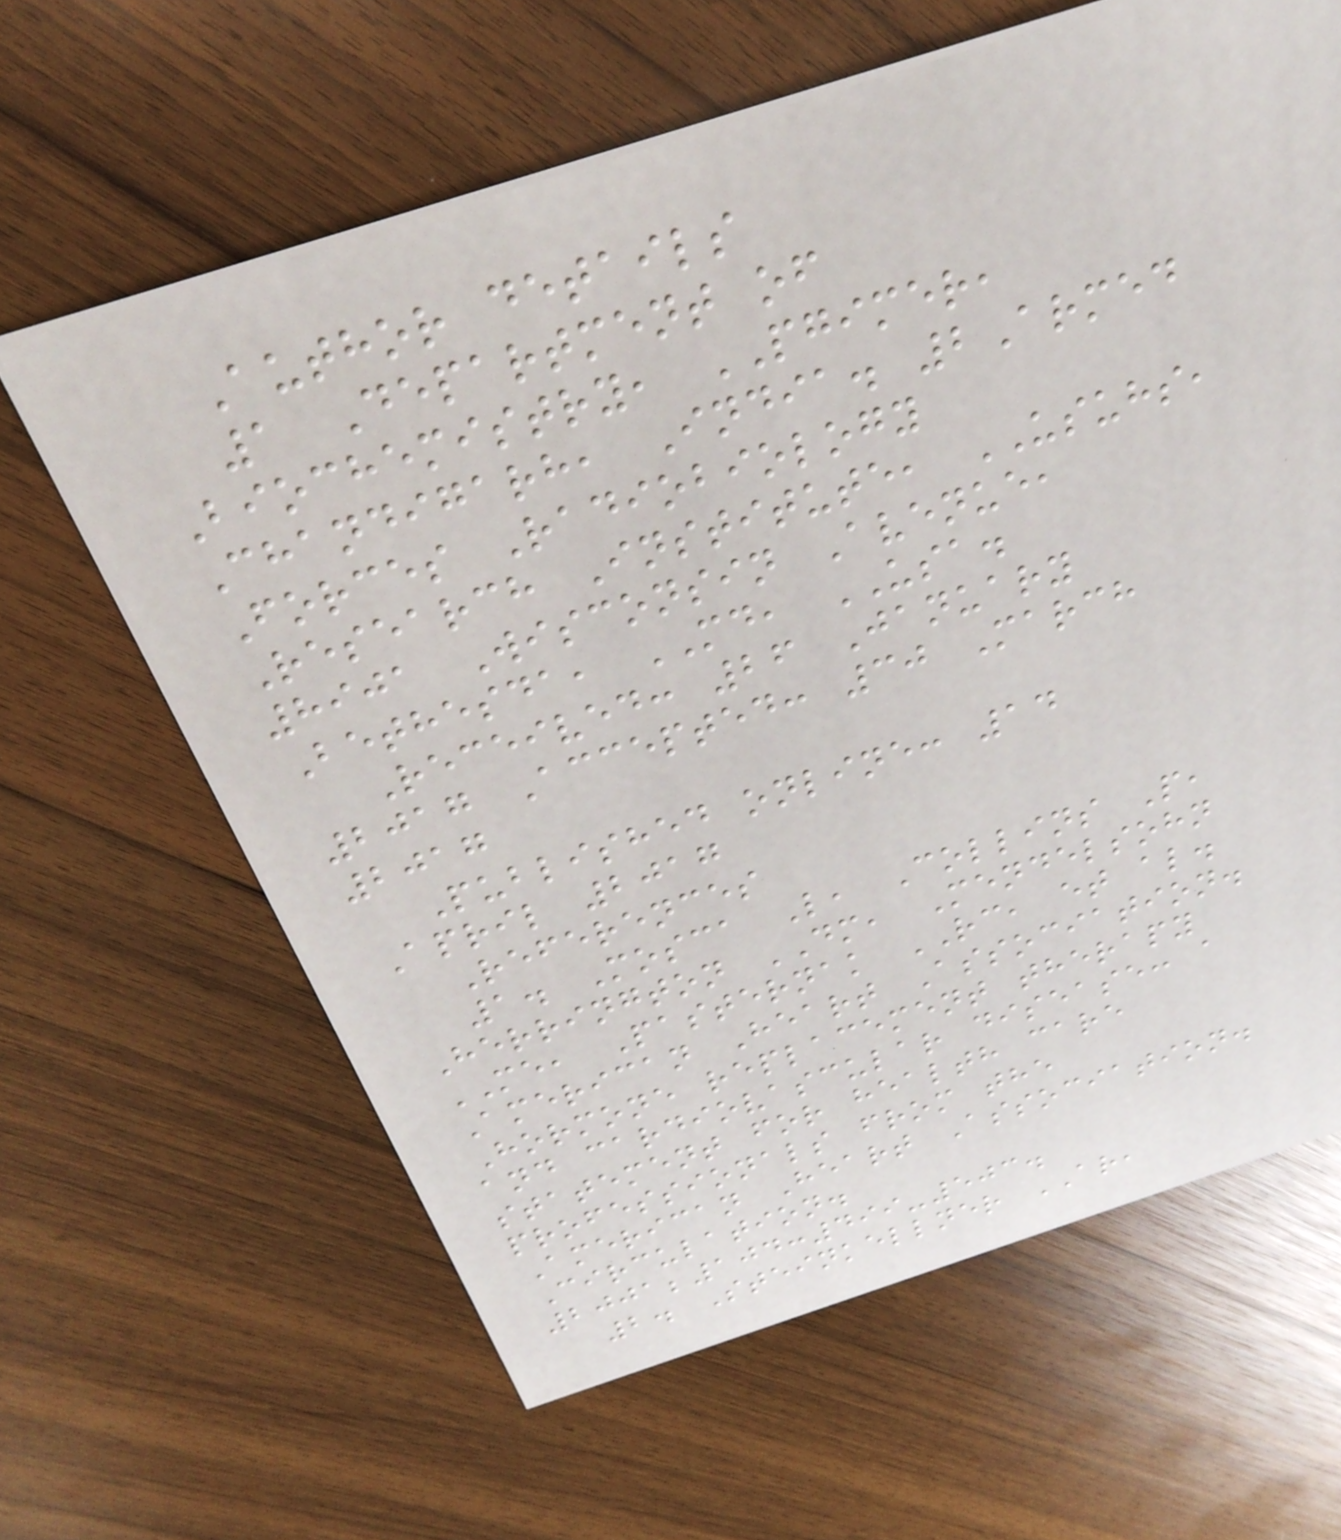Author details
1 Department of
Biochemistry, PGIMER,
Chandigarh, India. 2Armed
Forces Radiobiology
Research Institute, USUHS,
8901 Wisconsin Avenue,
Bethesda, MD, USA.
Received: 26 January
2017 Accepted: 30 March
2017
Published online: 14
April 2017
References
1. Mosca L, Collins P,
Herrington DM, Mendelsohn
ME, Pasternak RC, et al.
American Heart Association.
Hormone replacement therapy
and cardiovascular disease: a
statement for health care
professionals from the
American Heart Association.
Circulation.
2001;104:499-503.
2. Steinkellner AR,
